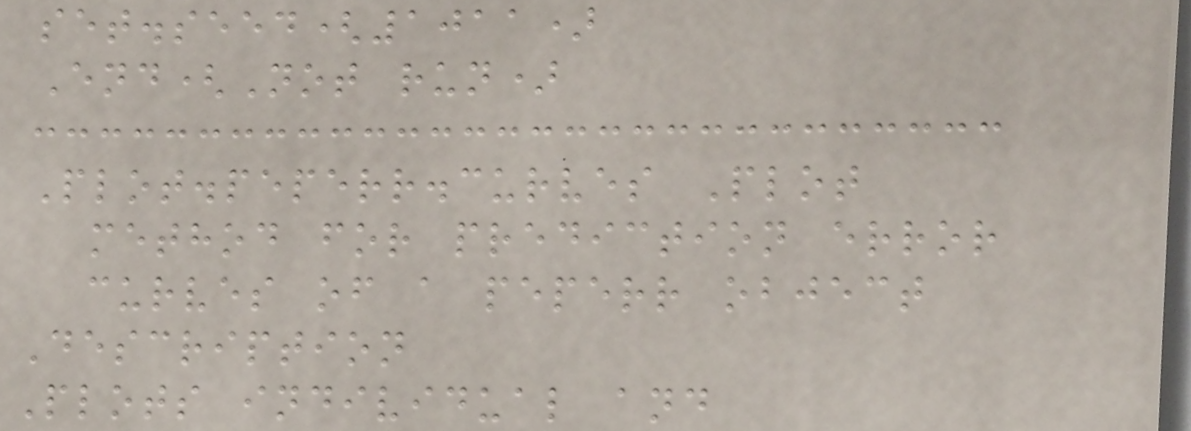set.seed(1011)
End(Not run)
Plot.peperr.curves Plot
method for prediction error
curves of a peperr object
Description
Plots individual and
